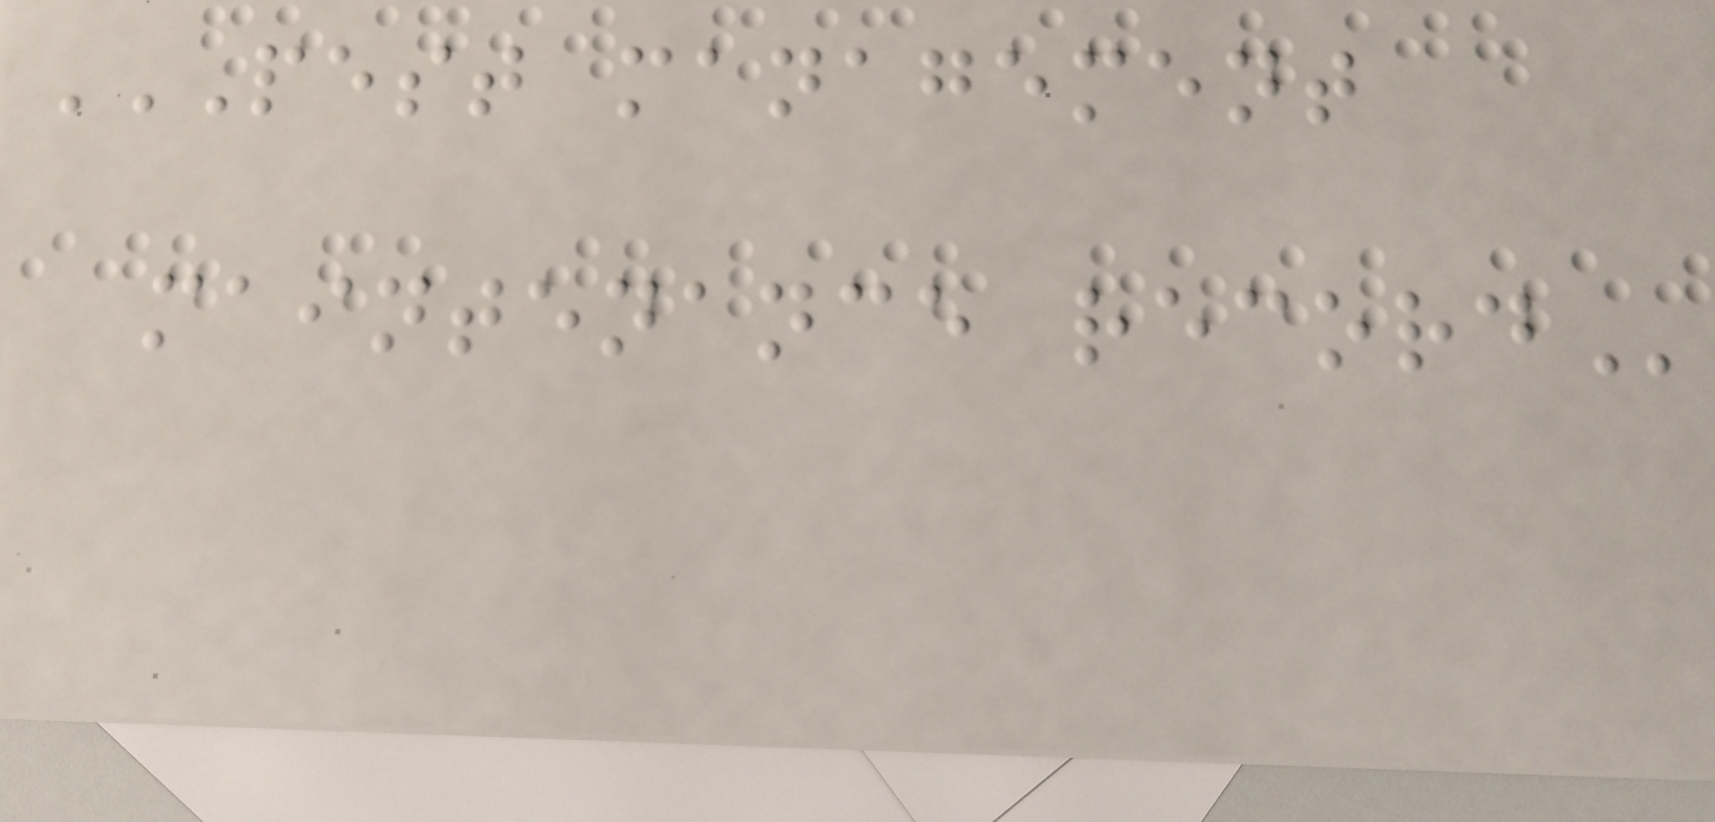PEST MANAGEMENT
MAINTENANCE RECORD
